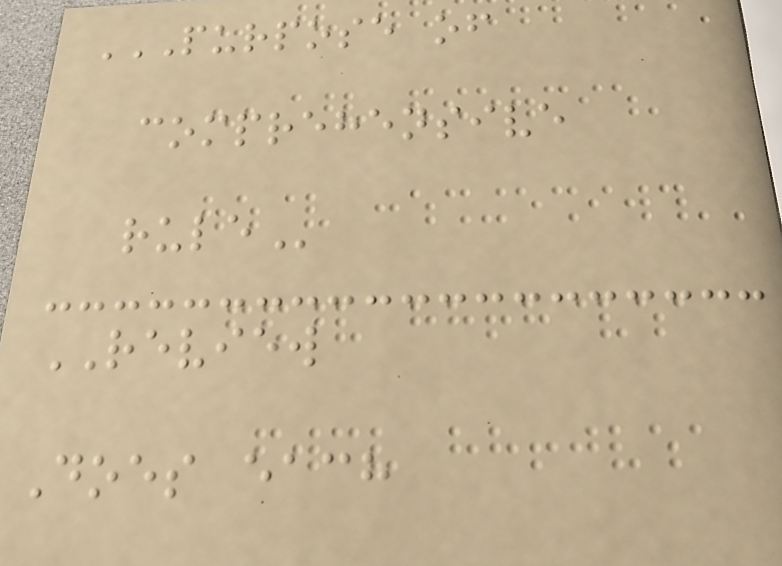PURPOSE OF
COMPREHENSIVE
RULE
REVIEW
Does each
